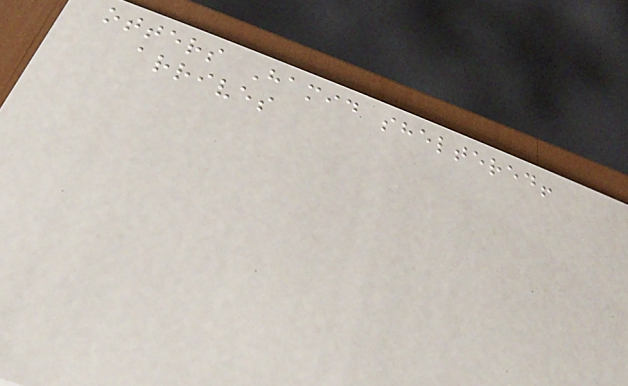otters Hamid sheltered!
arrives
